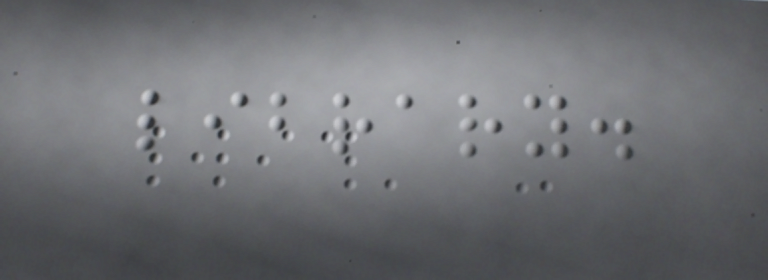library.
